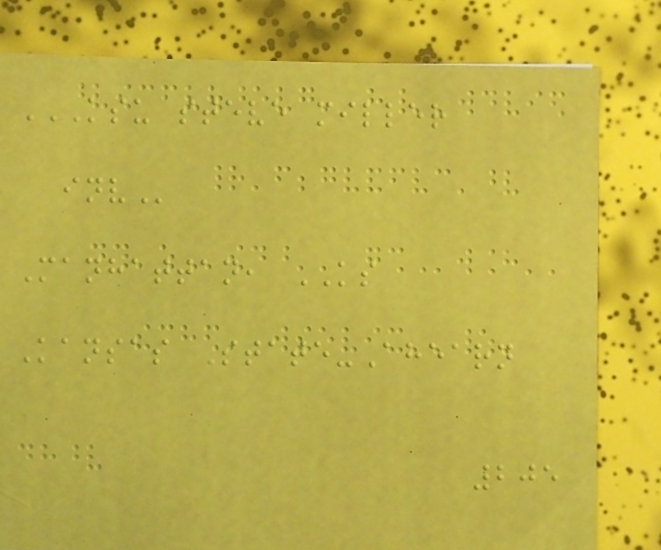KSU STEVE MILLER
INV
Manhattan, KS
Kansas State-Ahearn
205
